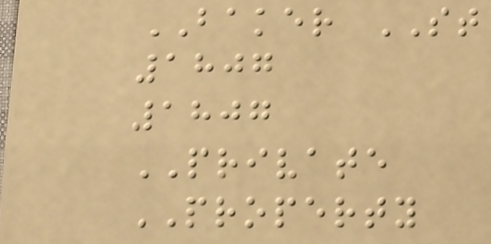BAKER ST
1807
1807
PRIVATE
PROPERTY
